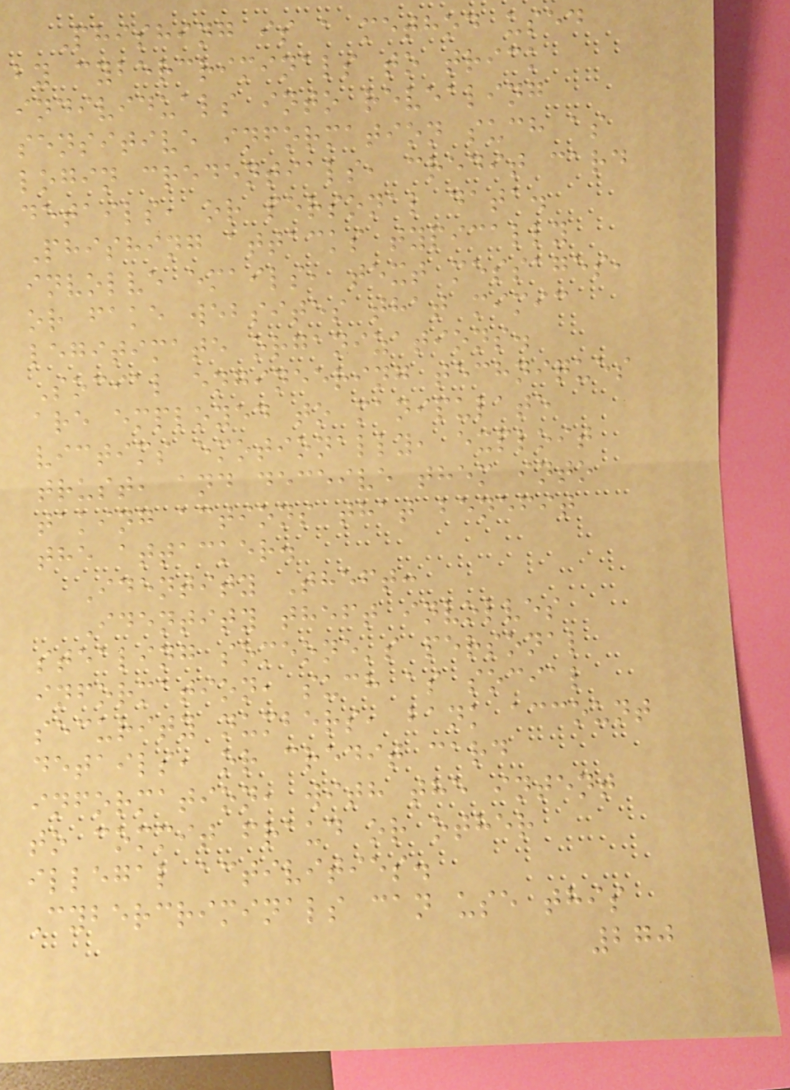Phishing is a method used
by cybercriminals to trick
individuals into revealing
sensitive information such as
login credentials, credit card
details, or personal data.
Phishing attacks typically
involve emails, text messages,
or fake websites that mimic
legitimate organizations.
Social engineering techniques
are employed to manipulate
victims emotionally, exploit
trust, and deceive them into
taking actions that benefit
the attacker.
Identity Theft:
Identity theft involves
stealing someone's personal
information, such as social
security numbers, bank account
details, or credit card
information, with the intent
to commit fraud or other
illegal activities.
Cybercriminals can use this
270
